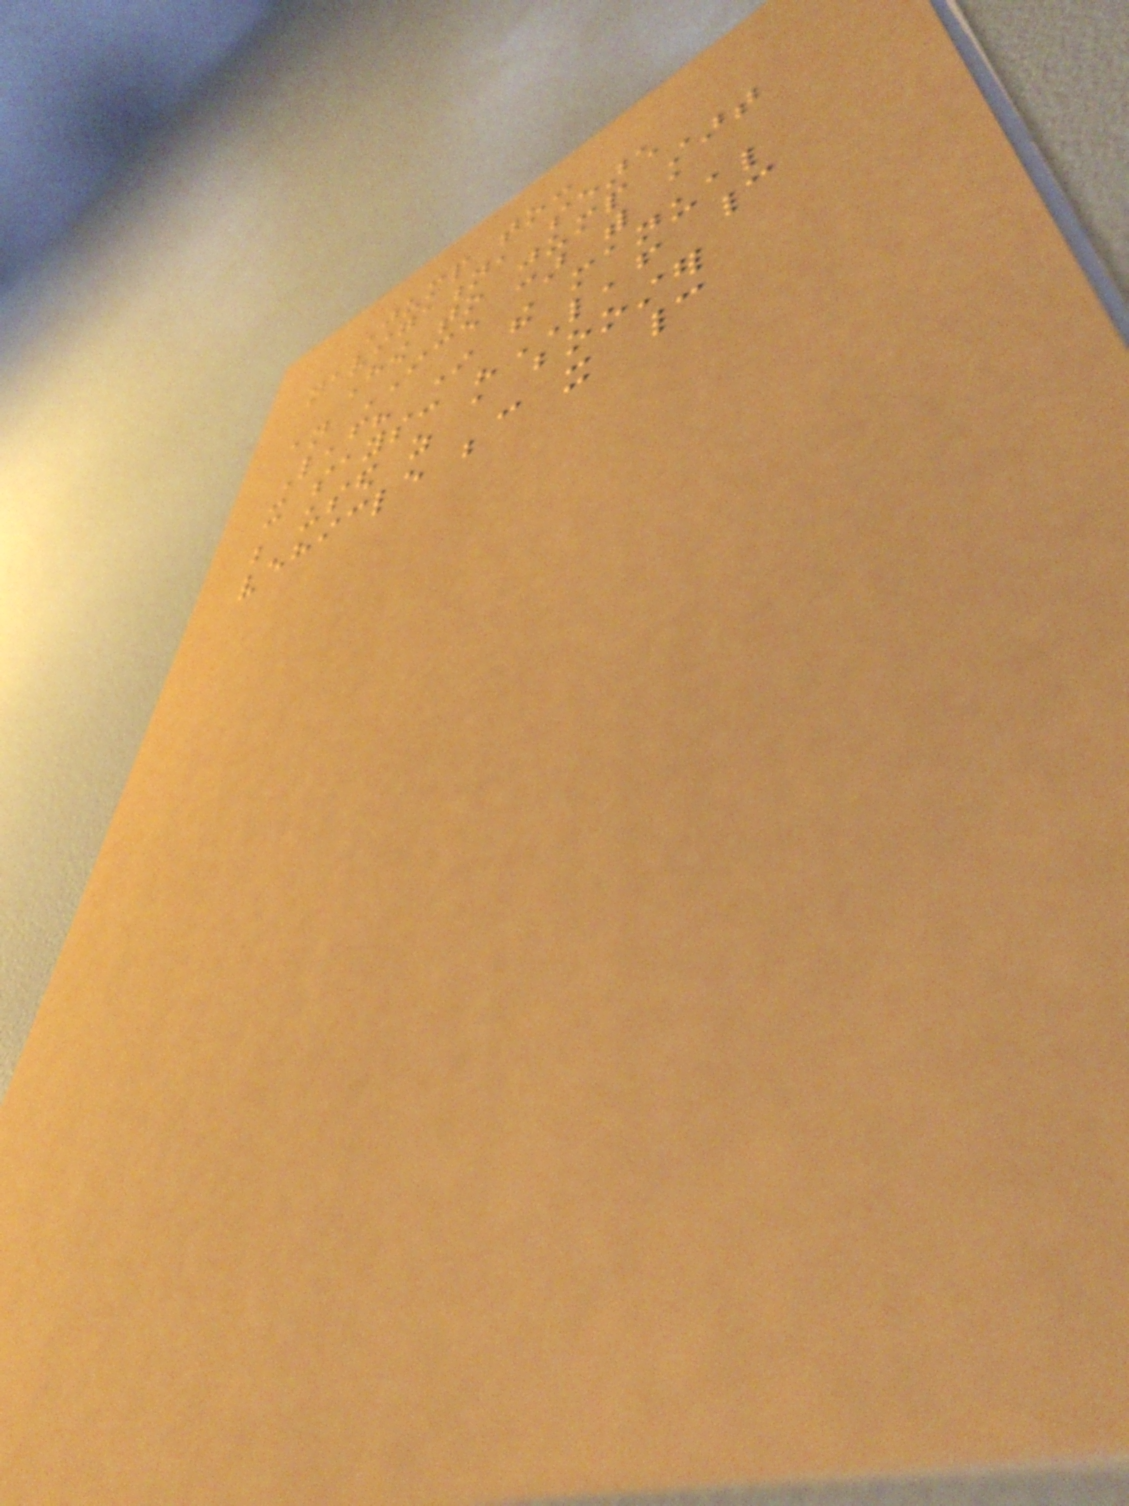Jump to:
navigation, search
How to jump start
an ICE car with a
Leaf? In the manual
it says: "LEAF cannot
be used as a booster
vehicle because it cannot
